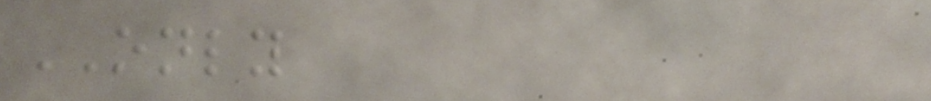ONLY
